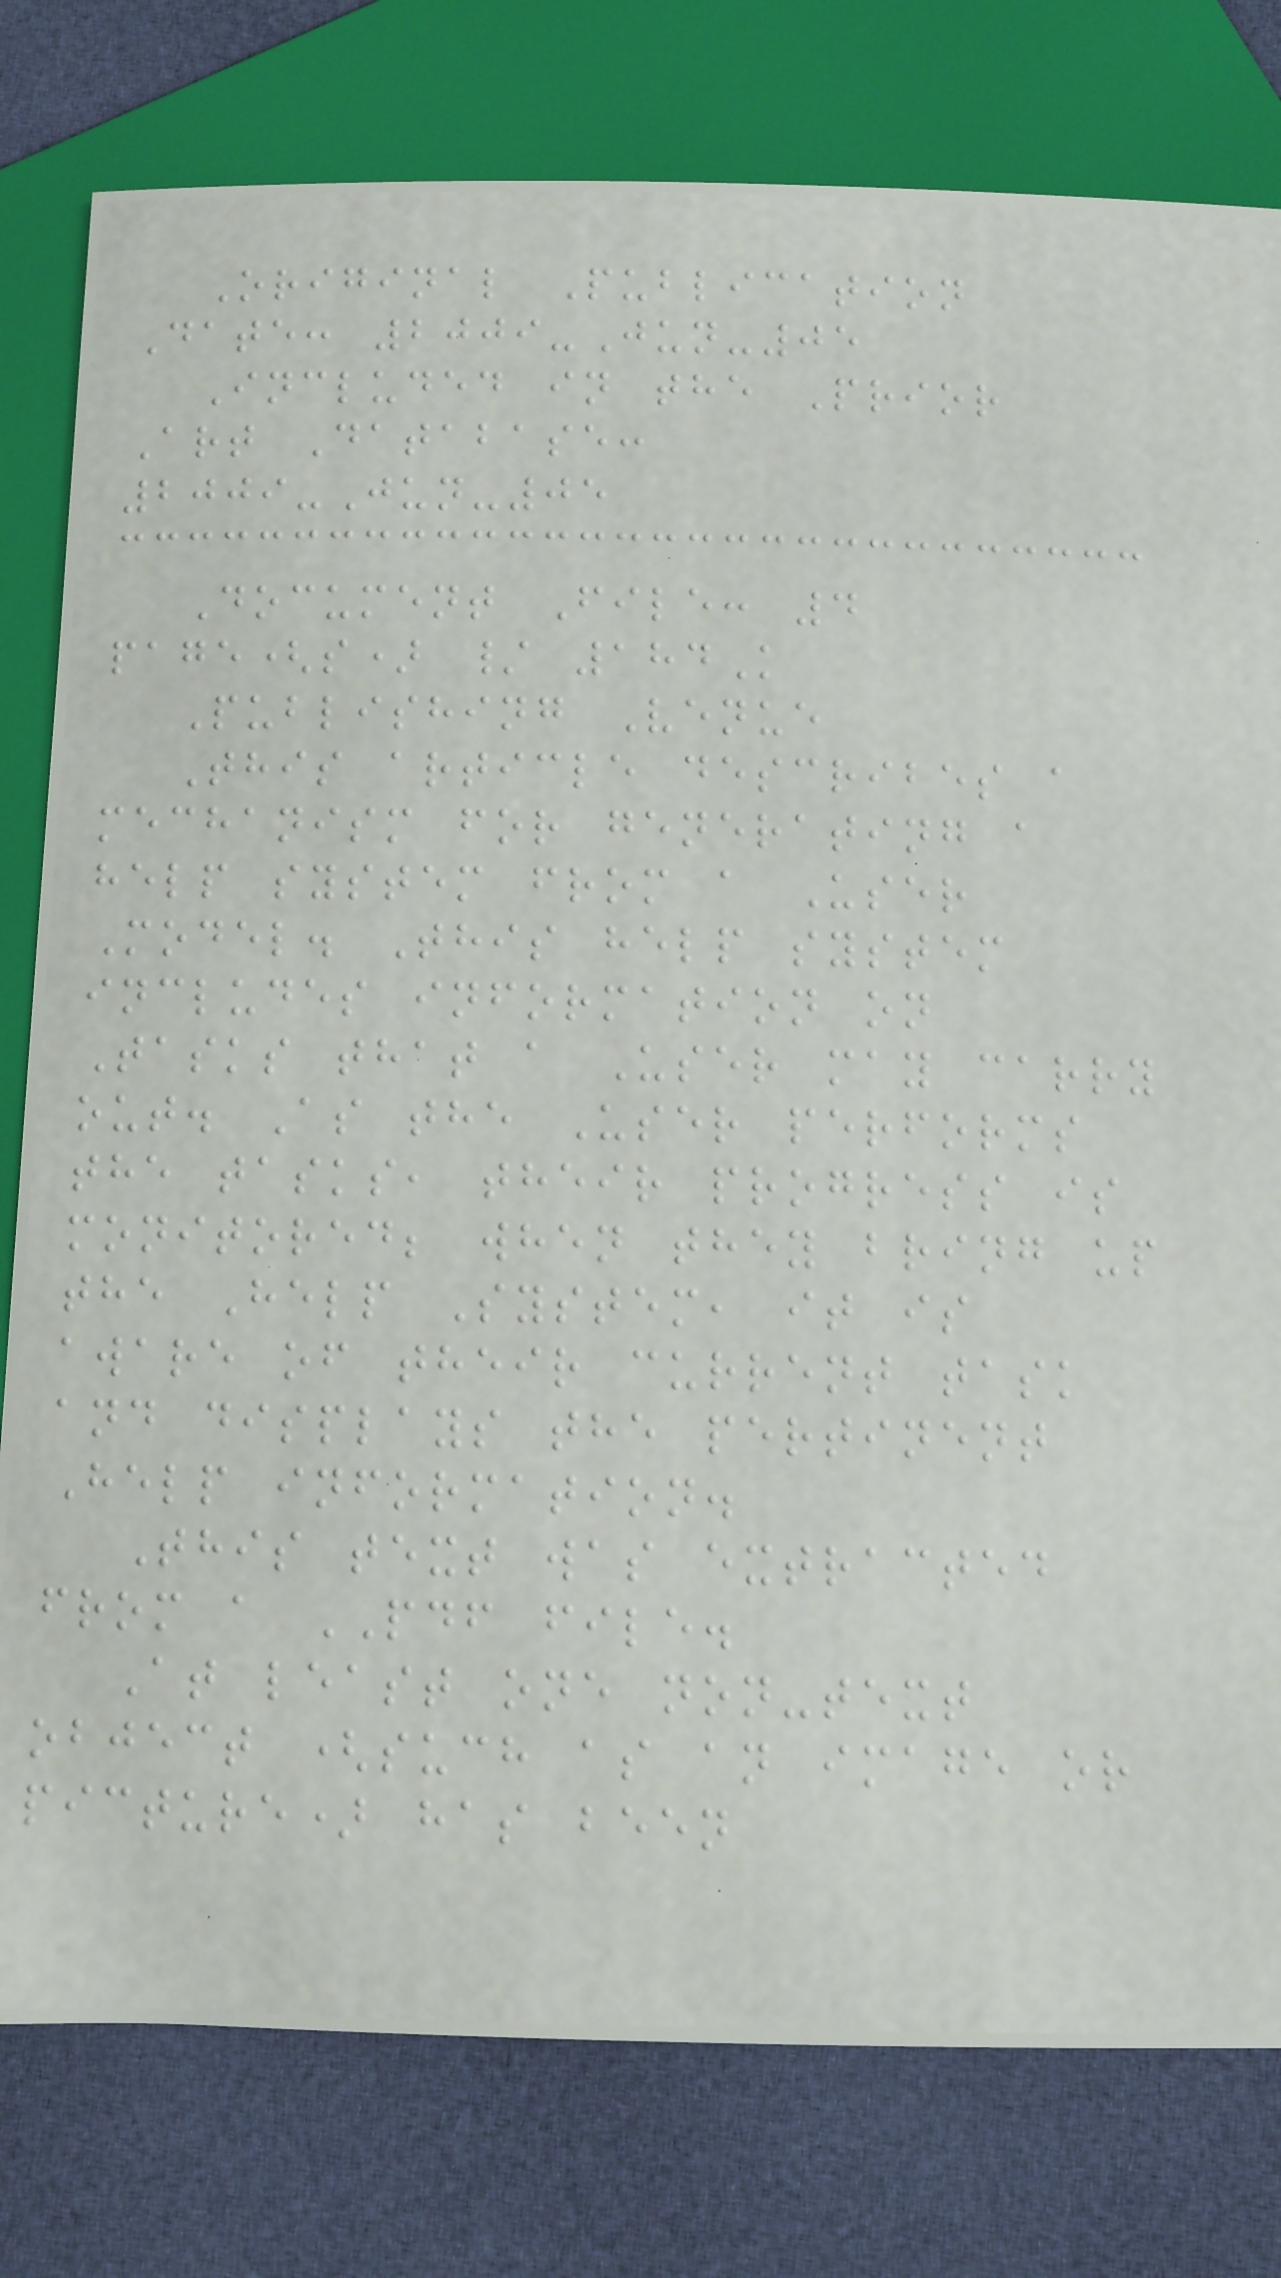Original Publication
Date: 2009-Jun-05
Included in the Prior
Art Database:
2009-Jun-05
Document File: 4
page(s) / 184K
Publishing Venue
This article describes a
mechanism for generating a
help system from a User
Model. This help system
includes information on
Tasks that a User may carry
out. As the User performs
the tasks, their progress is
monitored; when they bring up
the Help System, it is
aware of their current task
and displays the pertinent
Help information.
This text was extracted
from a PDF file.
At least one non-text
object (such as an image or
picture) has been
